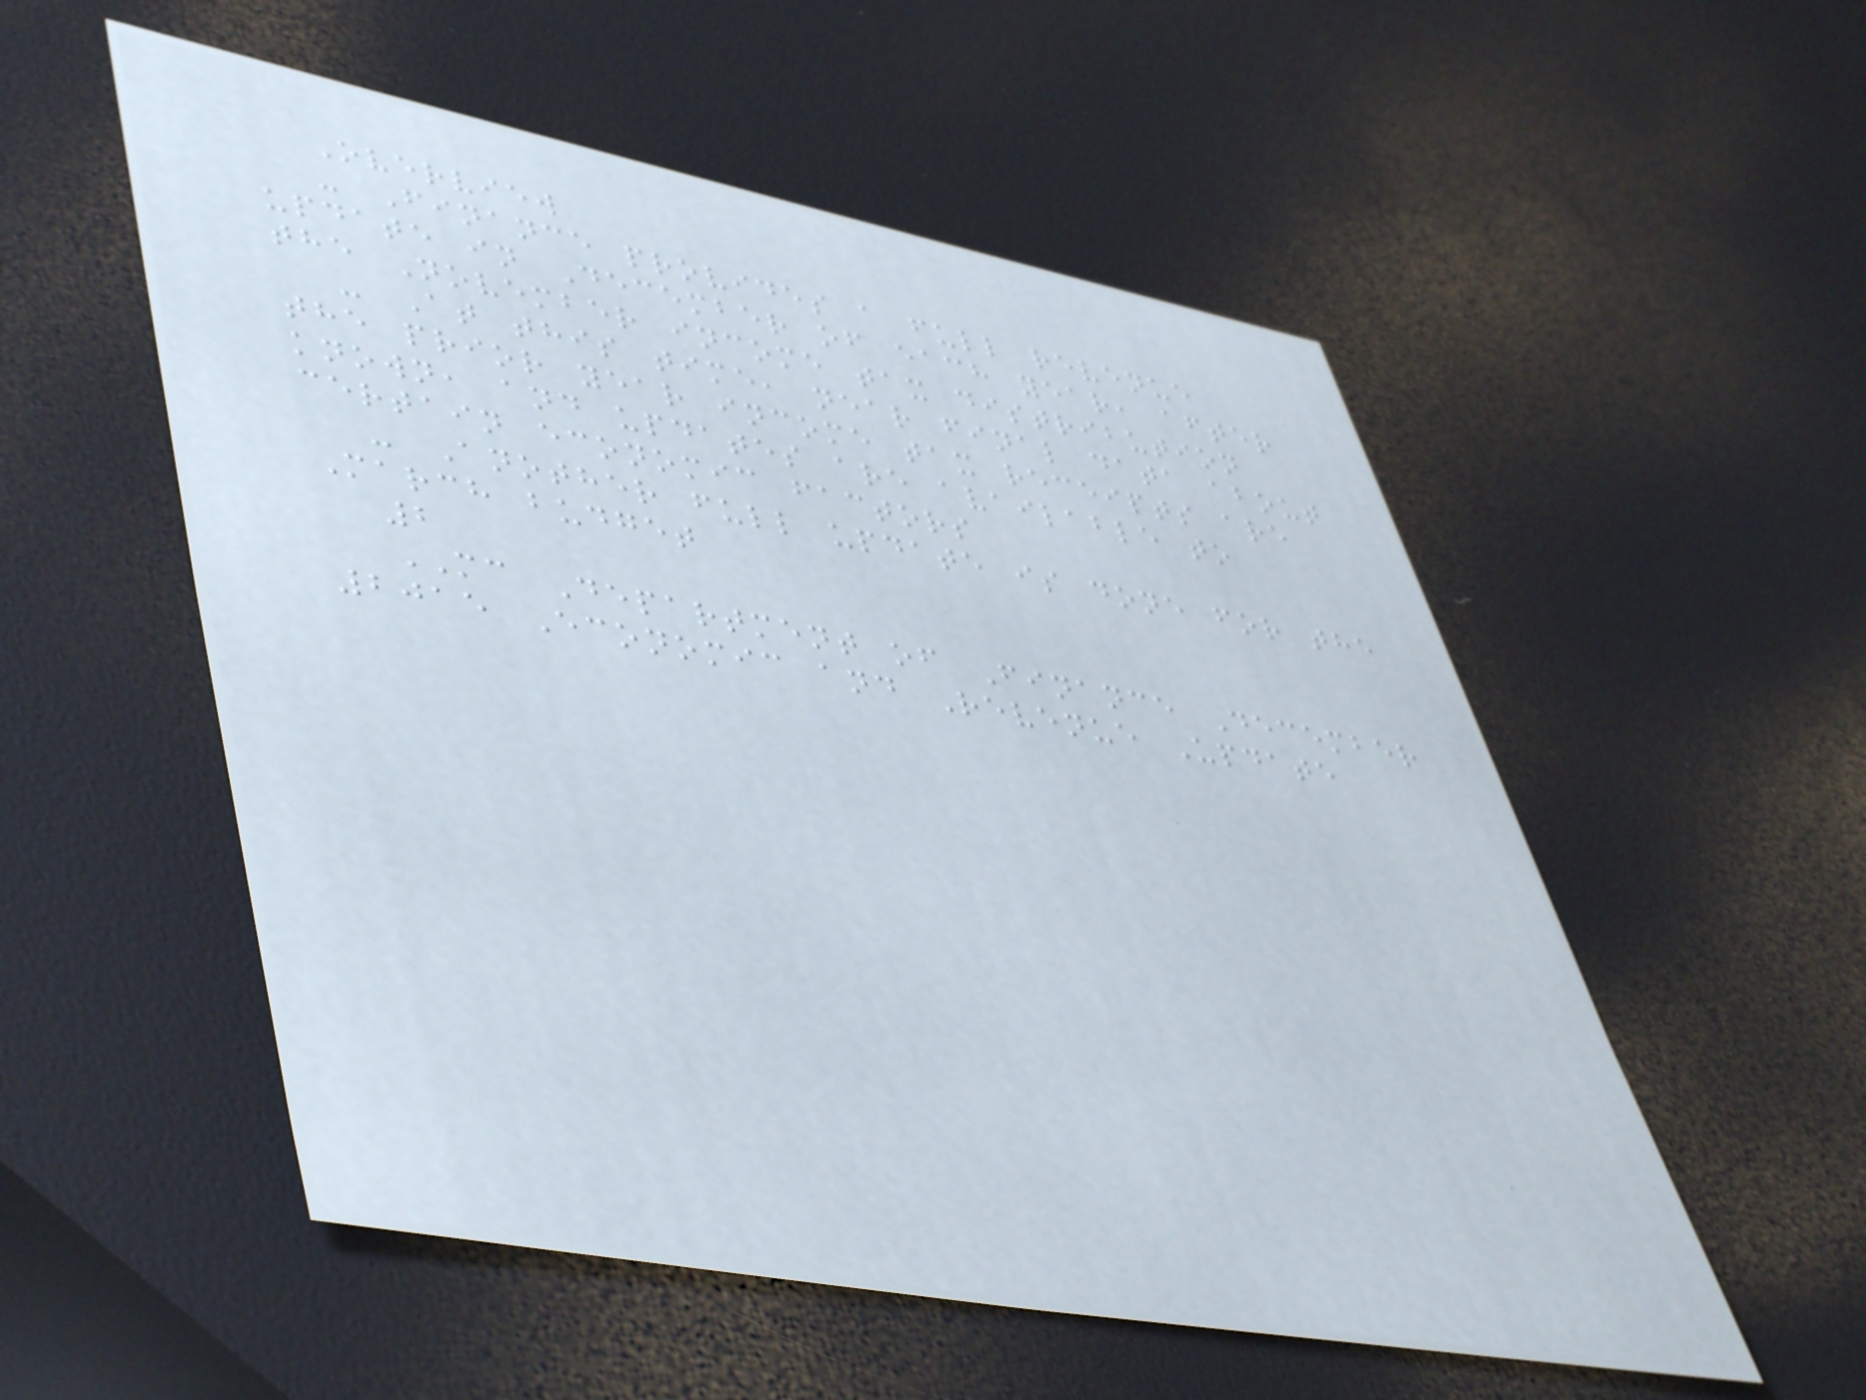Overview
- Finance provides a full revenue
update in December of each year, after
the November income tax distribution
- At this time, near final data about
the prior year income tax receipts are
known, and updates are available to
certain economic factors
- Another full update is done for the
March budget
2
MC Department of Finance December
2015 Economic and Revenue Update
